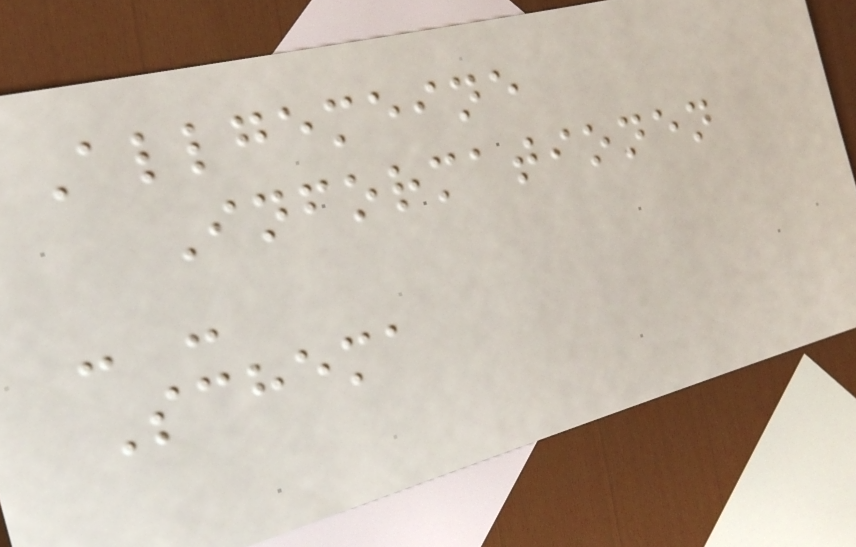Allgemeine
Informationen
- -
Schema
